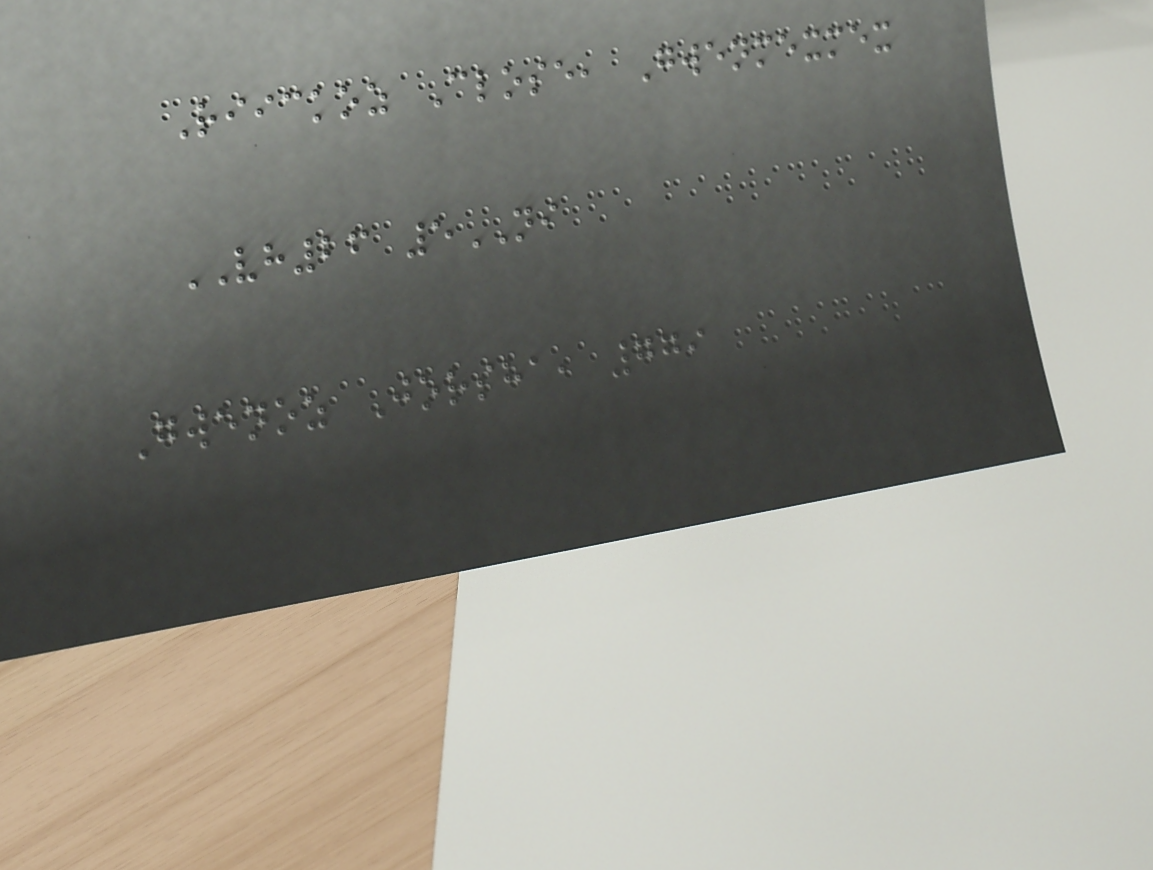Riickoz Close, Gwenmexmex
VH26 5NI
Gwenoz Jorsha, 779
